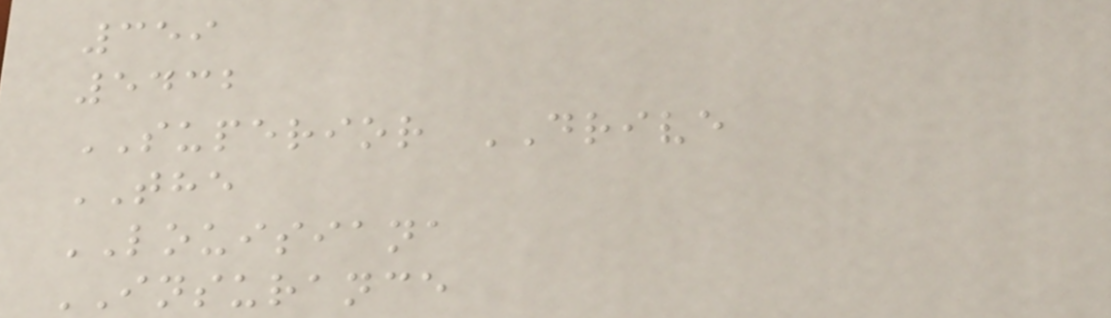359
5432
SUPERIOR DRIVE
THE
LOUISIANA
INSURANCE
